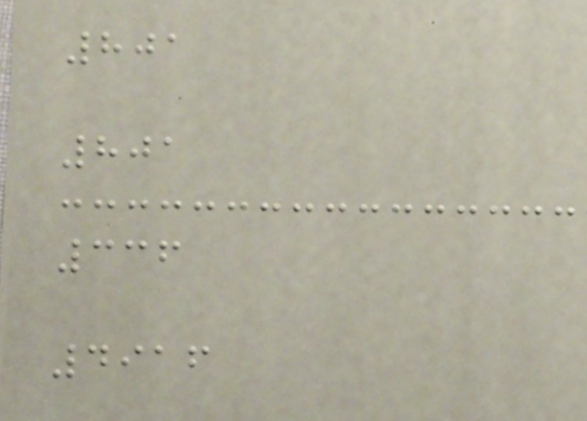801
801
336
4916
